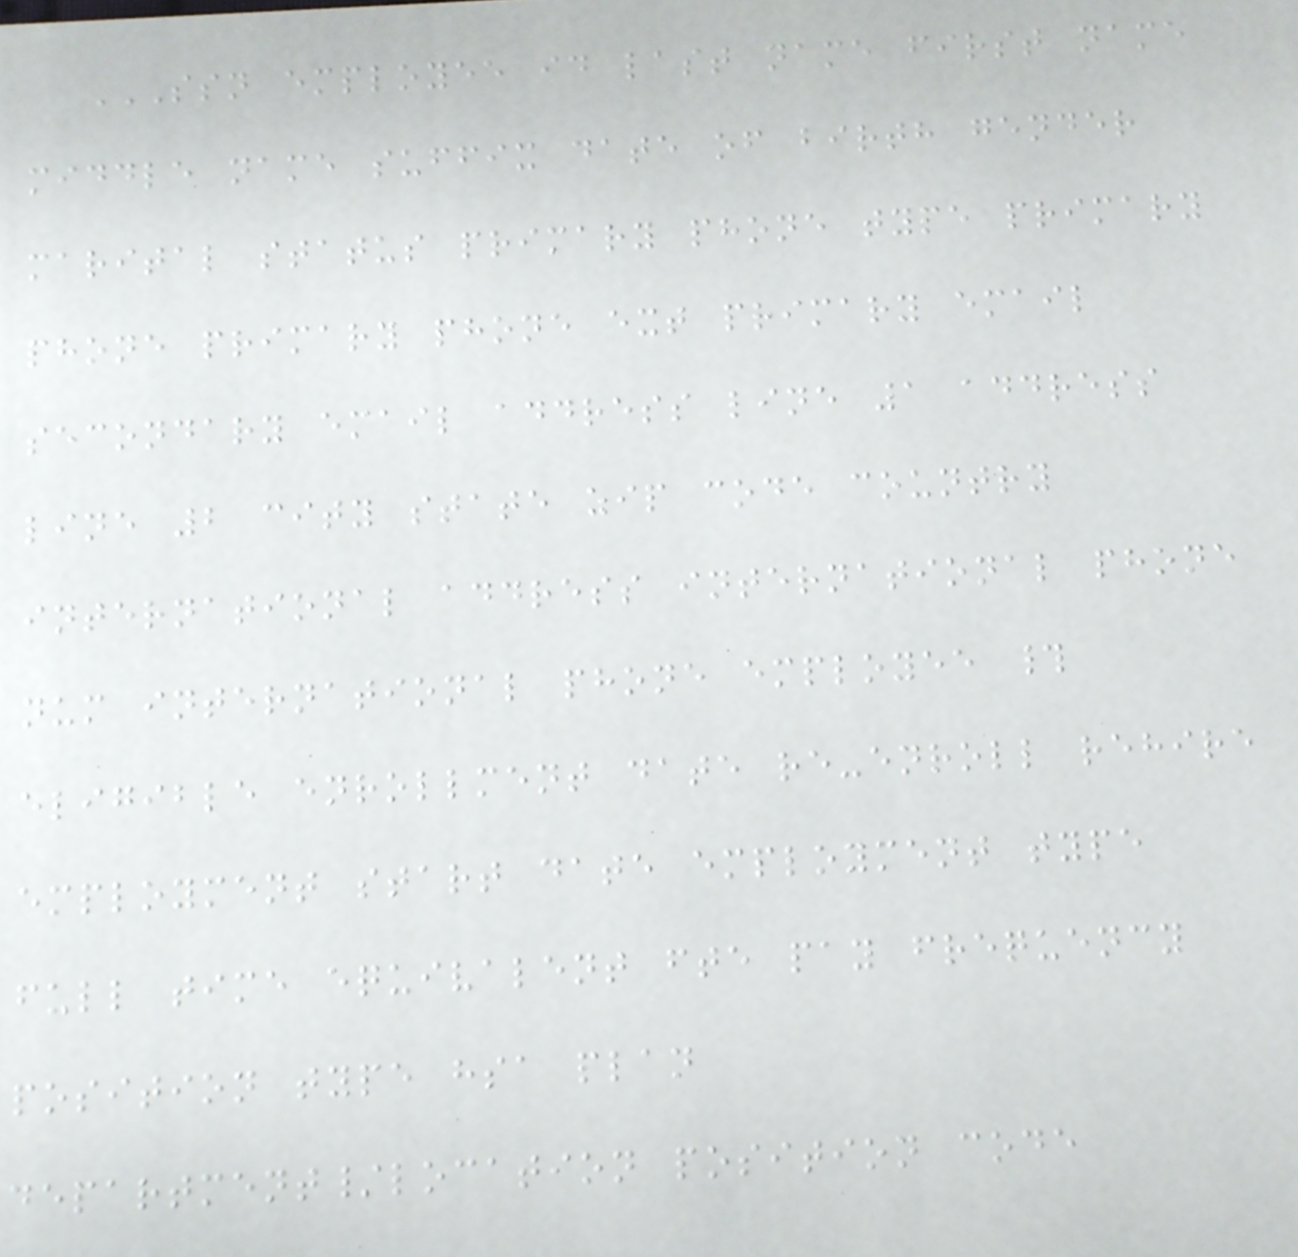SSN EMPLOYEE ID LAST NAME FIRST NAME
MIDDLE NAME SUFFIX DATE OF BIRTH GENDER
MARITAL STATUS PRIMARY PHONE TYPE PRIMARY
PHONE PRIMARY PHONE EXT PRIMARY EMAIL
SECONDARY EMAIL ADDRESS LINE 1 ADDRESS
LINE 2 CITY STATE ZIP CODE COUNTRY
INTERNATIONAL ADDRESS INTERNATIONAL PHONE
NUM INTERNATIONAL PHONE EMPLOYEE #
ELIGIBLE ENROLLMENT DATE RE-ENROLL REHIRE
EMPLOYMENT START DATE EMPLOYMENT TYPE
FULL TIME EQUIVALENT FTE PAY FREQUENCY
POSITION TYPE HSA PLAN
DEPARTMENT/LOCATION POSITION CODE
